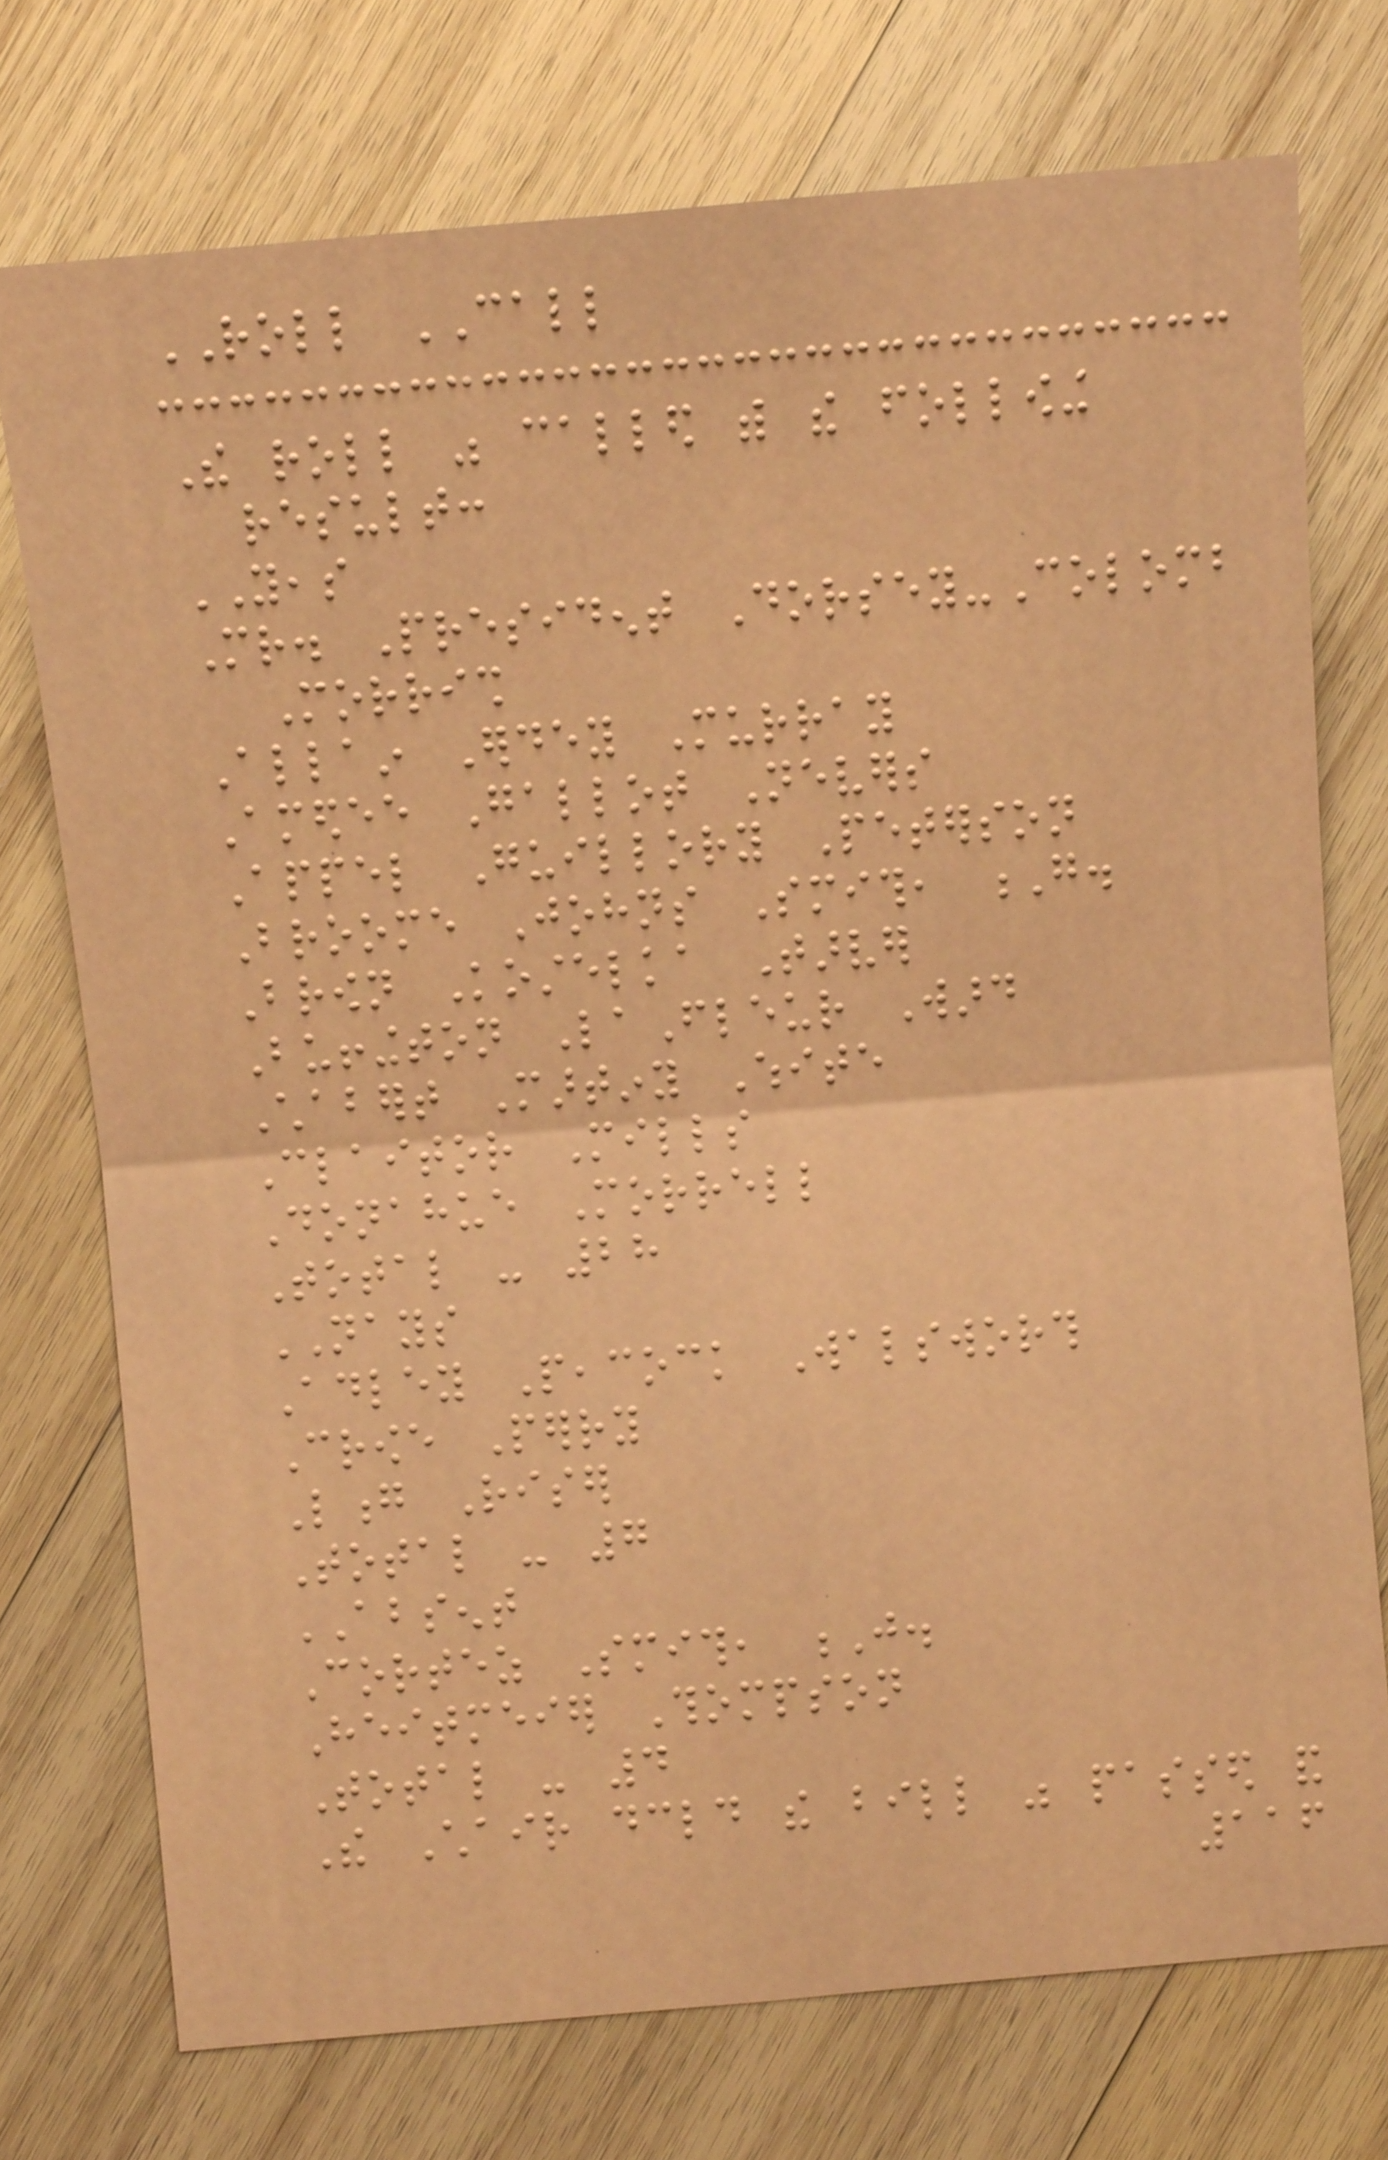ROLL CALL
The roll was called with the following
result:
YEAS
Mr. President Dorsey-Colomb
Morrish
Allain Erdey Murray
Amedee Gallot Nevers
Appel Guillory Peterson
Broome Johns Smith, G.
Brown Kostelka Tarver
Buffington LaFleur Ward
Chabert Martiny White
Claitor Mills
Donahue Morrell
Total - 28
NAYS
Adley Peacock Walsworth
Crowe Perry
Long Riser
Total - 7
ABSENT
Cortez Smith, J.
Heitmeier Thompson
Total - 4
The Chair declared the bill was passed and
116
